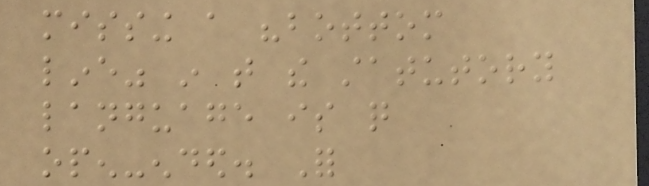missing a "bottom
line" in that the statutory
language is quite
open-ended. For
